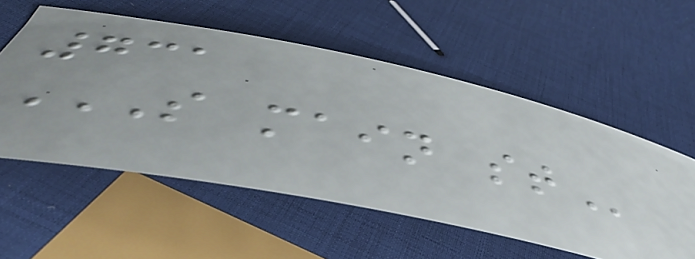731
S MAIN ST
